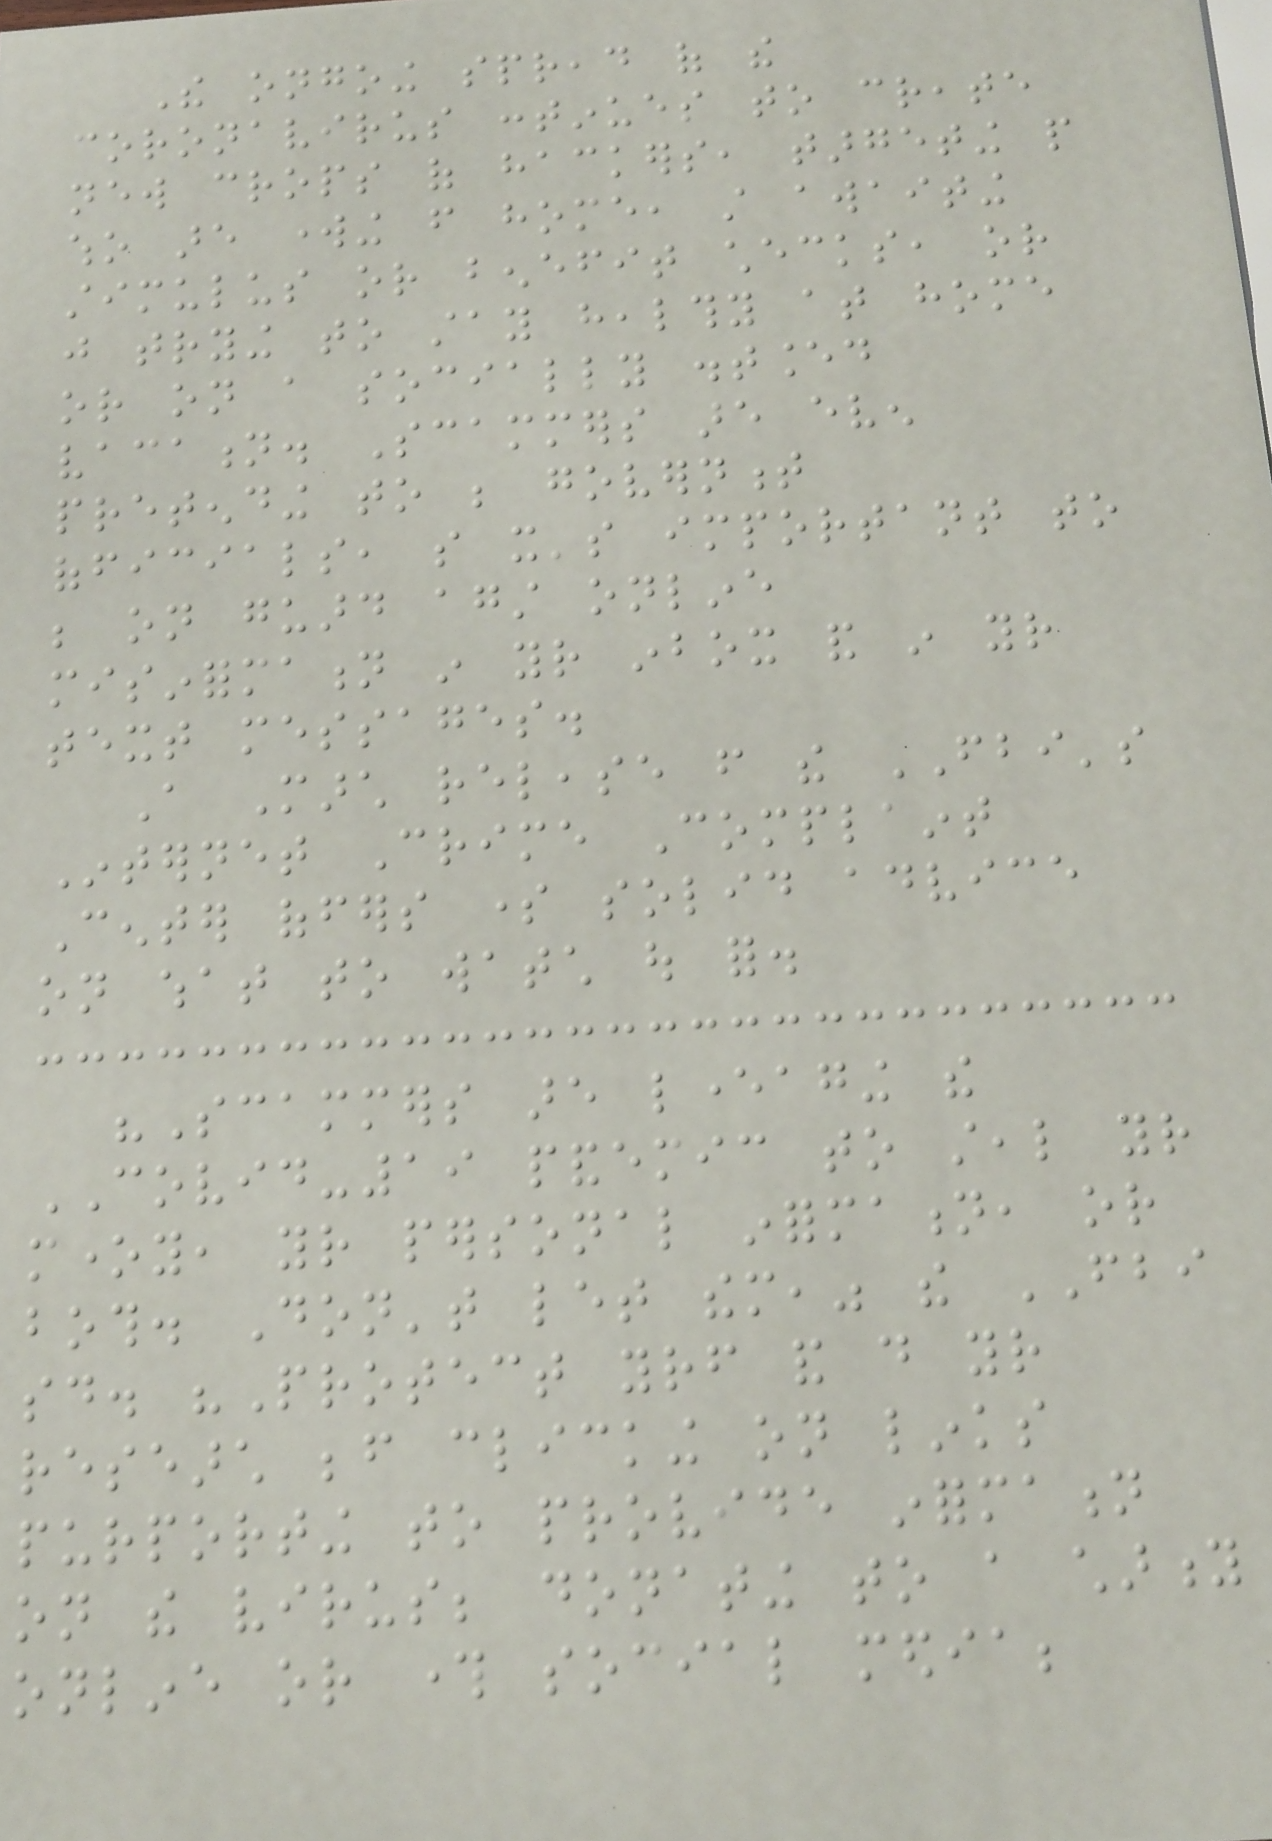The ongoing spread of the
coronavirus continues to create
new crops of hackers, targeting people
who are working from home, still awaiting
stimulus or benefit checks, or
just trying to stay healthy at home
or on a socially distanced
vacation. Scammers are even
pretending to be government
officials, so it's important to
be on guard against online
misinformation in your inbox and in your
text messages.
A March release from the FBI's
Internet Crime Complaint
Center offers some solid advice
on what to watch out for.
"Scammers are leveraging the
COVID-19 pandemic to steal your
money, your personal information, or
both. Don't let them," the FBI
said. "Protect yourself and do your
research before clicking on links
purporting to provide information
on the virus; donating to a charity
online or through social media;
